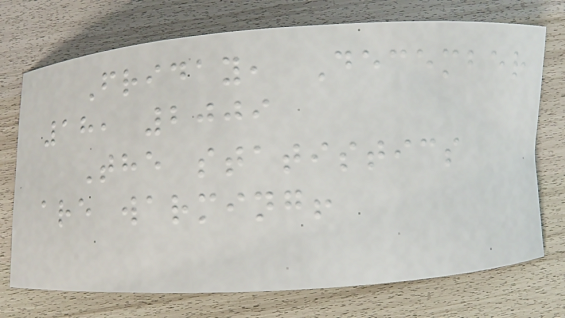Friday, December
18, 2009
The statistics
are warming!
